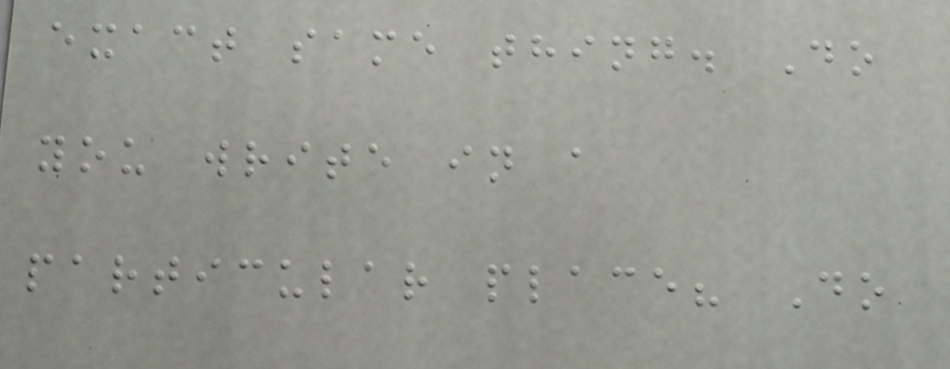exact same thing. Do
you write in a
particular place? Do
